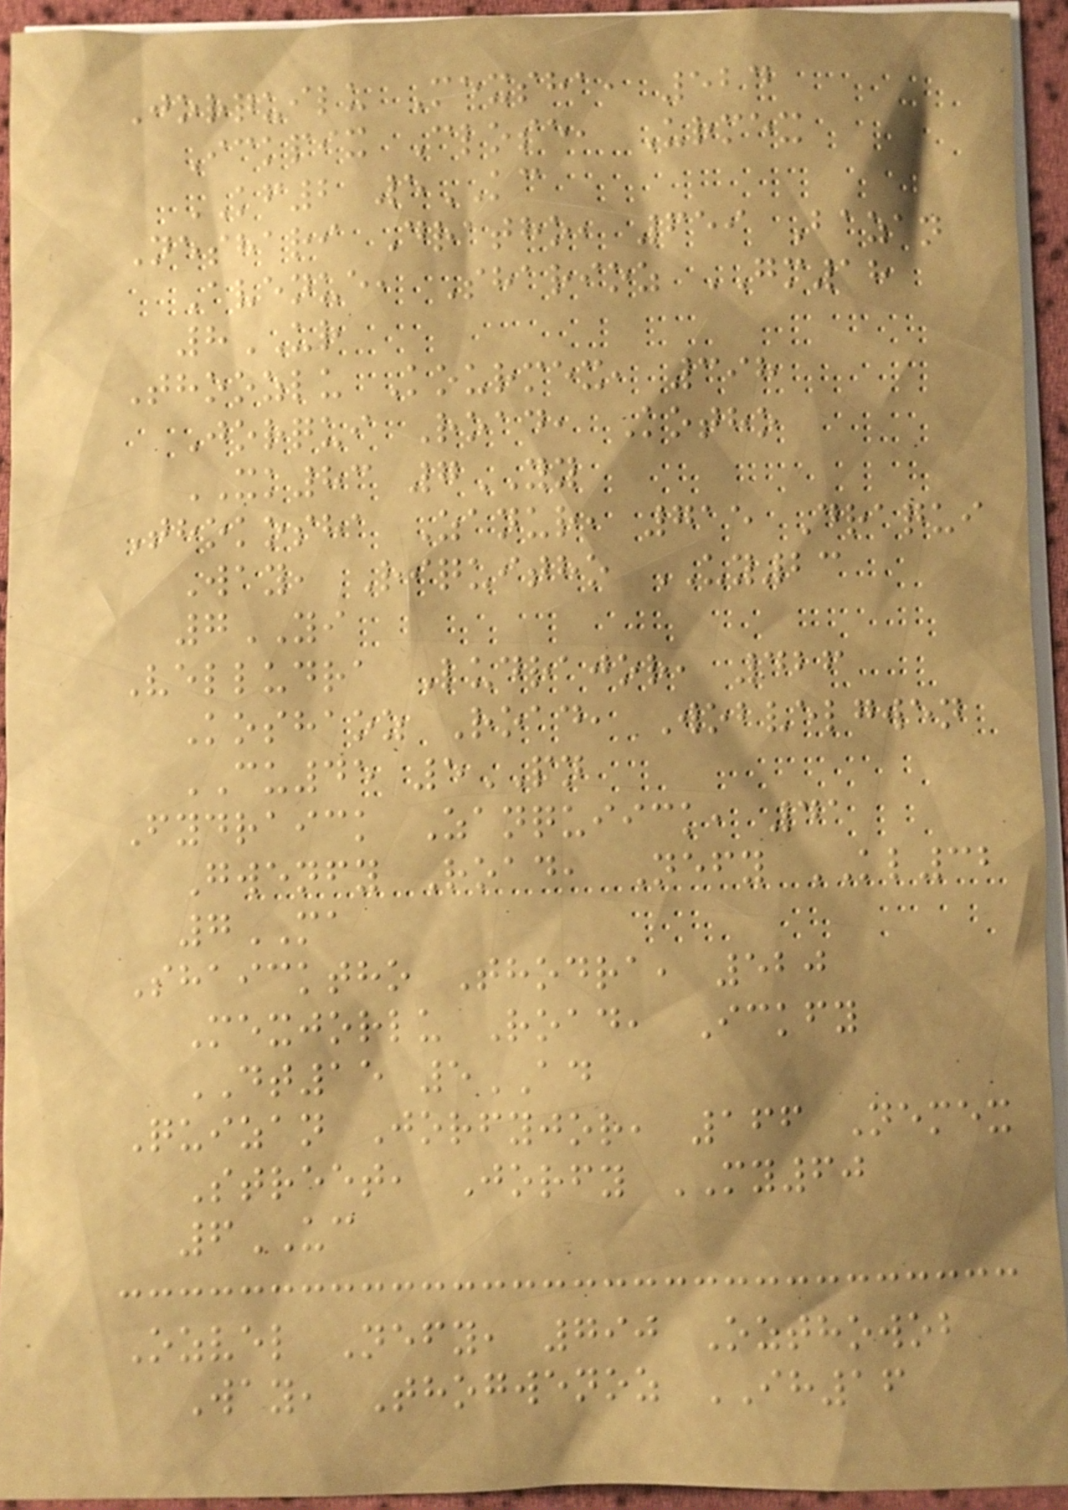Jorquilu Mexsha, 524
Ickpix Close, Urmex
KF2 5KC
Neshari Dratho, 659 Bazan
Avenue, Sharioz GM18
8UR
Thoozlu Kourmex, 398
Jorqui Road, Kotho
XK83 7YY
Thokosha Zanur, 715 Draqui
Way, Riquitho UY23
7YI
Velludra Ludrajor, 426
Koshaoz Road, Wobvelgwen
CU45 5PN
Fydraick Zanquiick, 41
Gwenfy Road, Nefy KL32
7MA
Shaicktho Thodra, 520
Mexjorlu Road, Ickfy
DT15 5AD
Quizan Jorfyjor, 166 Nemex
Street, Jorfy MY60
6UC
Ozvel Nefy, 790 Ozthowob
Way, Thogwenoz IH16
